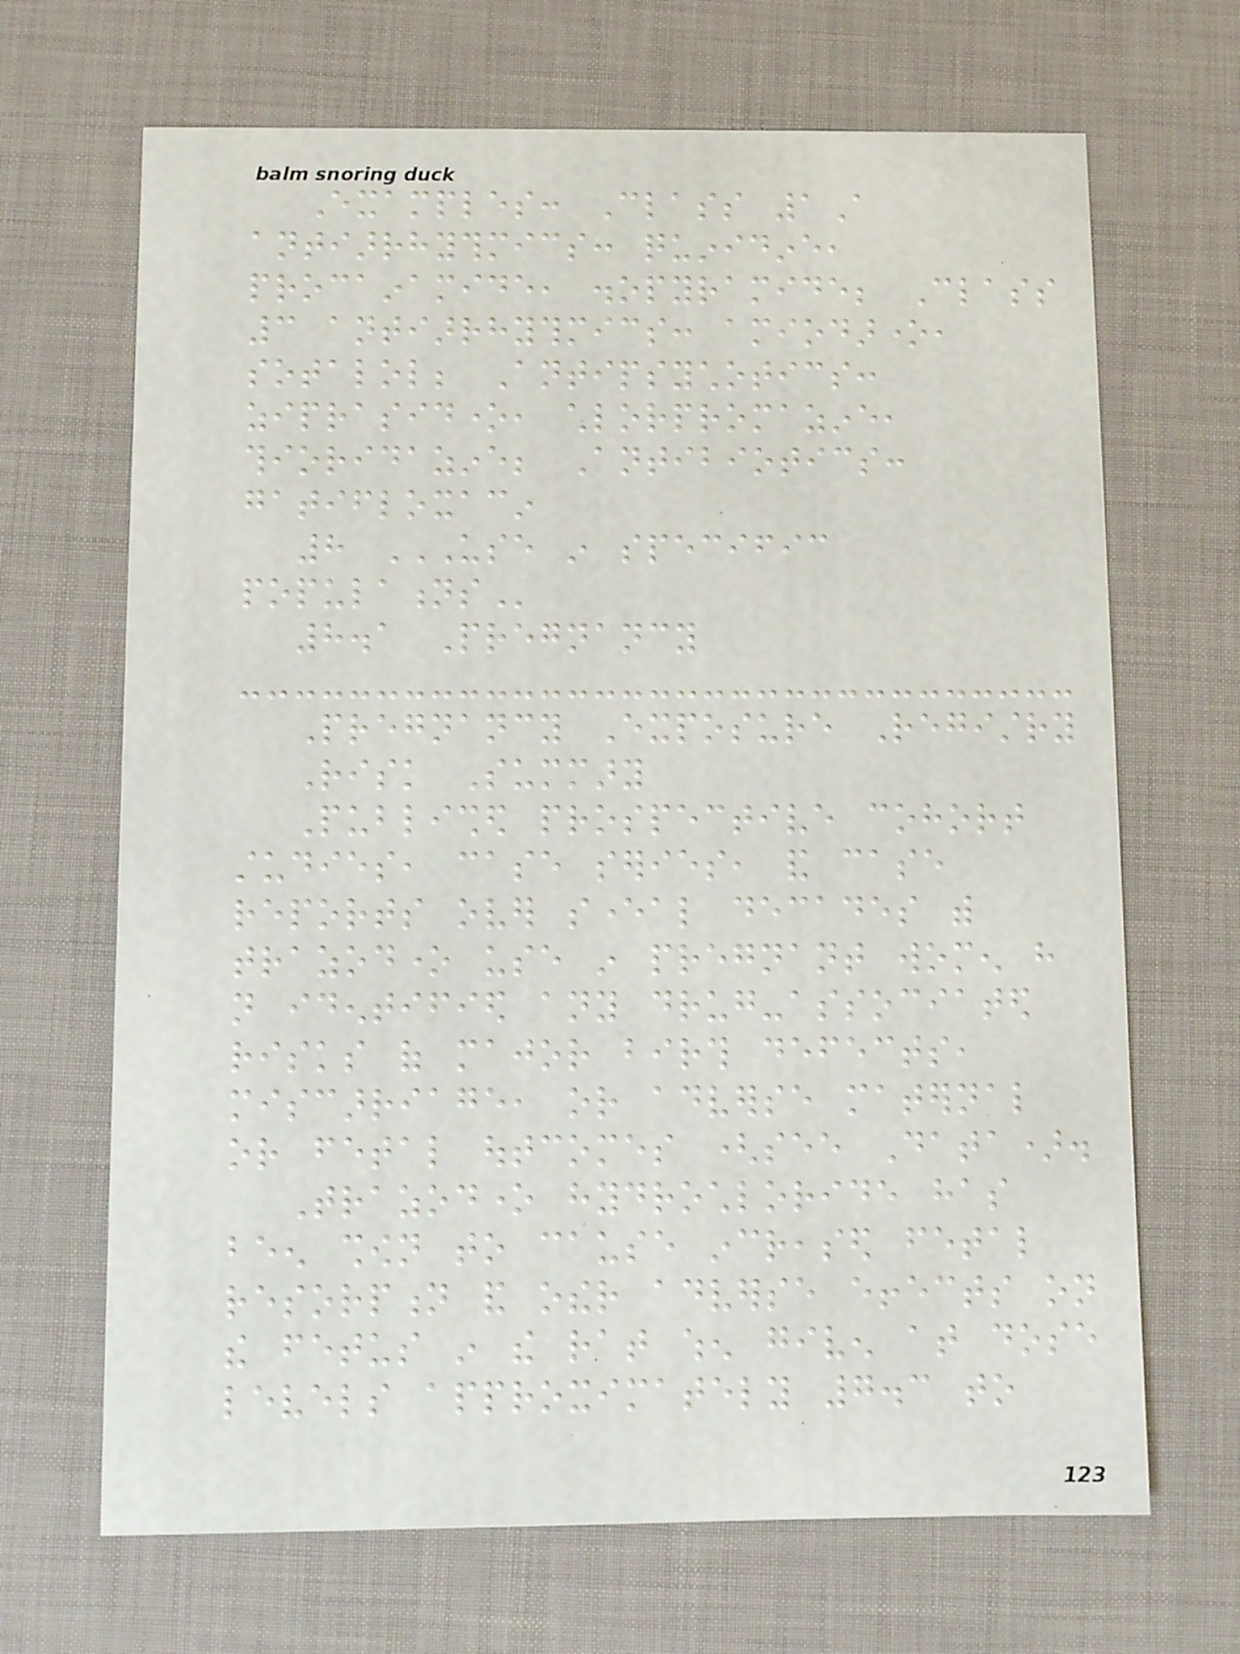Examples: Class 1A
antiarrhythmics: quinidine,
procainamide, disopyramide; Class
3 antiarrhythmics: amiodarone,
sotalol; Antipsychotics:
ziprasidone, chlorpromazine,
thioridazine; Antibiotics:
gatifloxacin
8 USE IN SPECIFIC
POPULATIONS
8.1 Pregnancy
Pregnancy Exposure Registry
Risk Summary
Published prospective cohort
studies, case series, and case
reports over several decades with
trazodone use in pregnant women have
not identified any drug-associated
risks of major birth defects,
miscarriage, or adverse maternal
or fetal outcomes (see Data).
Trazodone hydrochloride has
been shown to cause increased fetal
resorption and other adverse effects on
the fetus in the rat when given at dose
levels approximately 7.3 to
